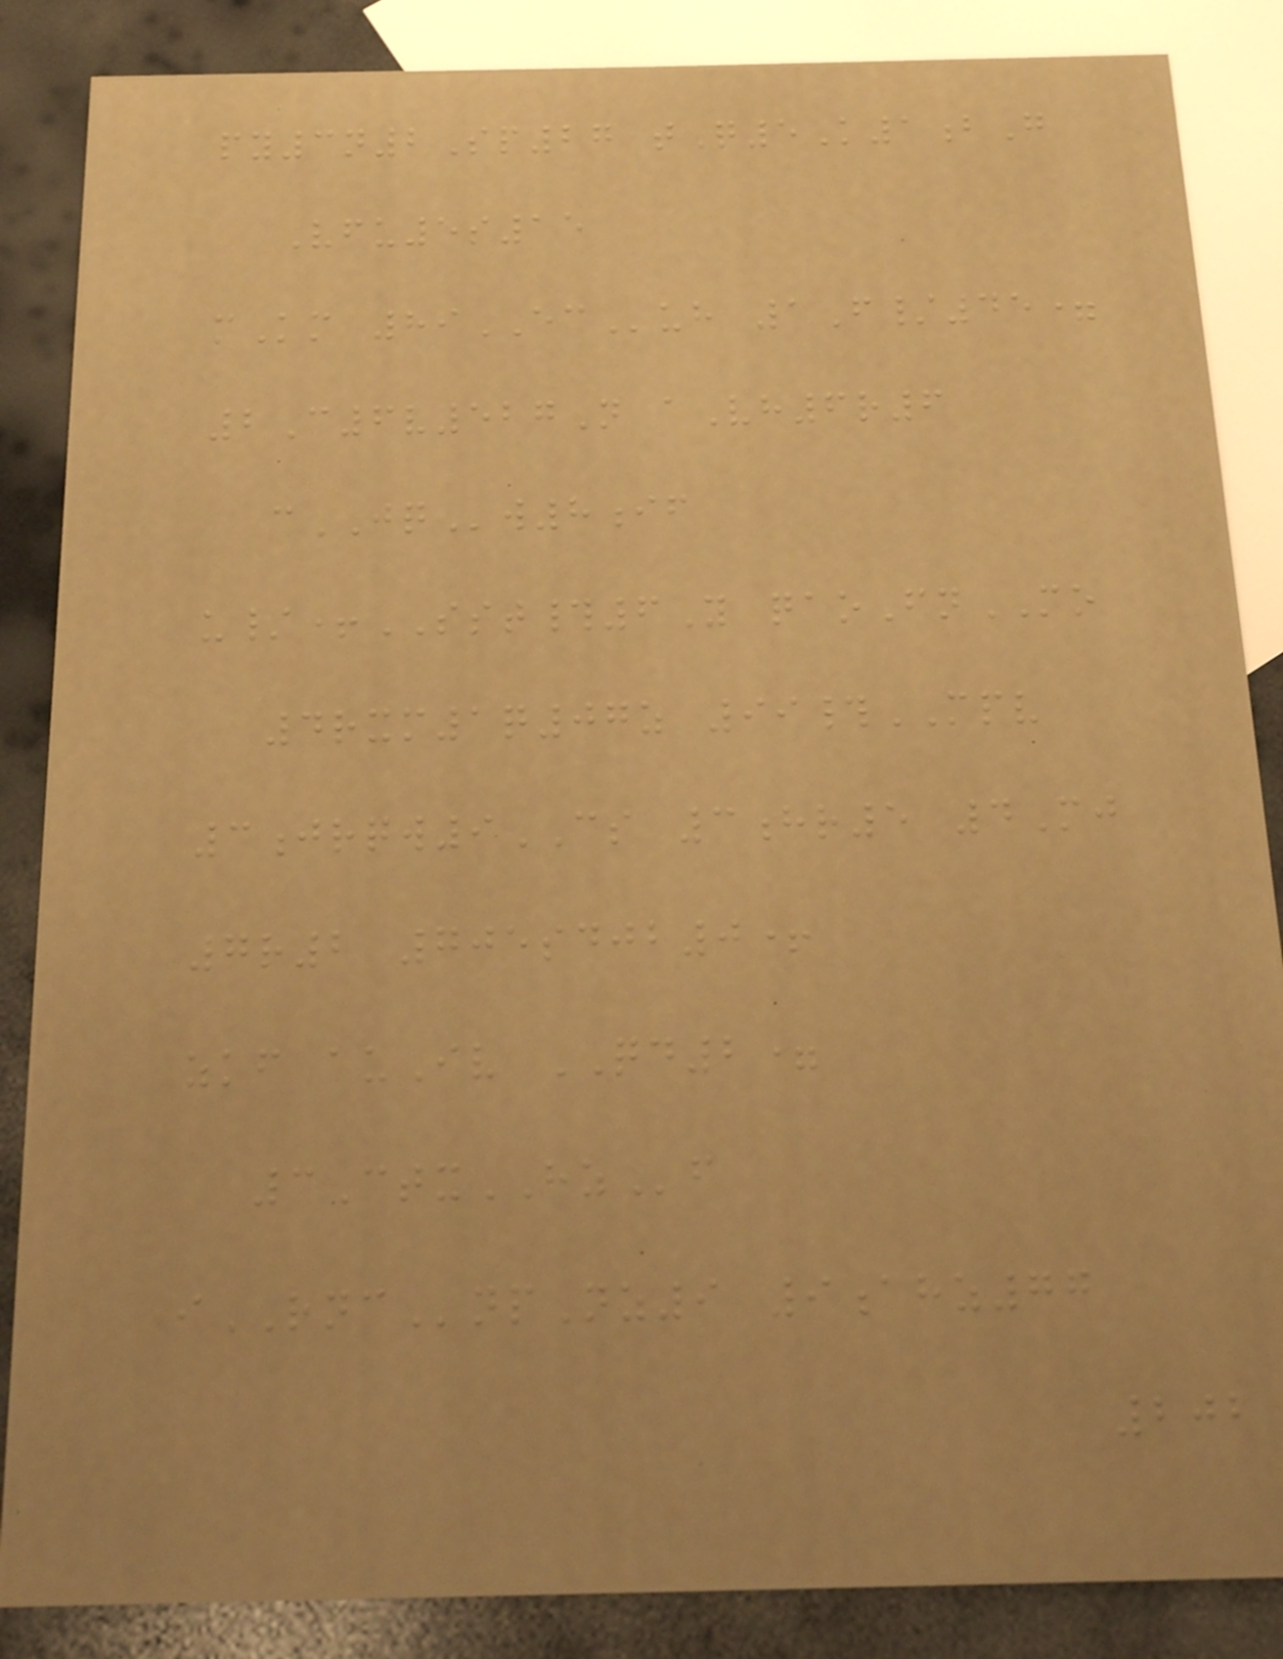py3n2Sp27 tQ5K1bG
Vfu5s15
mKm 89ECuh 1F/45=
2C6v527N aVh6r6
cJQw8if
u/+SST#6Y qaoFnMO
4rxm1q07z 99#MPV
3jrqw9CS 3hr5 4Mj
7r2 705sdjb0+
zkf auIv QD2=
3CtxHZf
iRNCnpNz9 9ahz77
202
